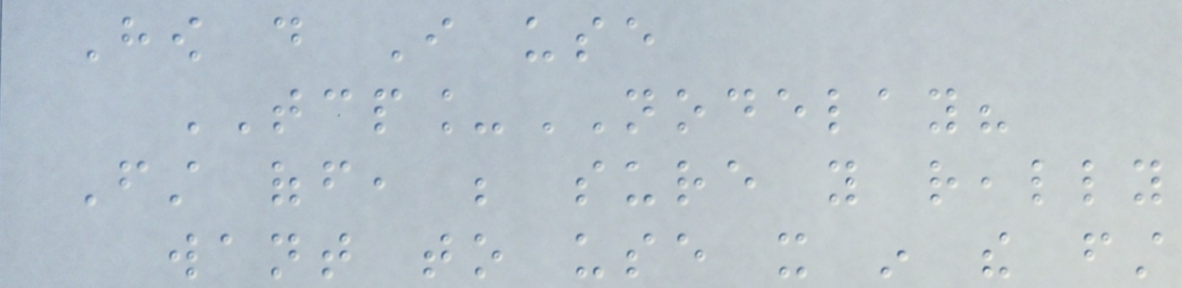How do I use
TCP_NODELAY?
First off, be sure you really
want to use it in the first
